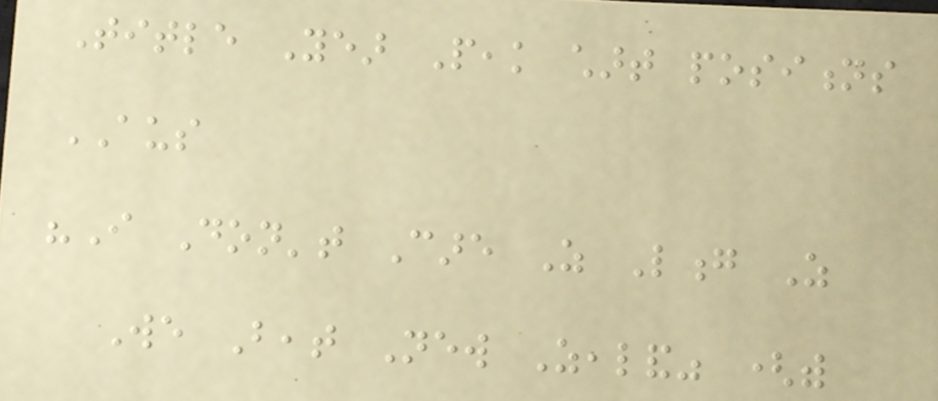Title Year Peak chart positions
AUS
"I Don't Care As Long As
We Beat New Zealand" (with
